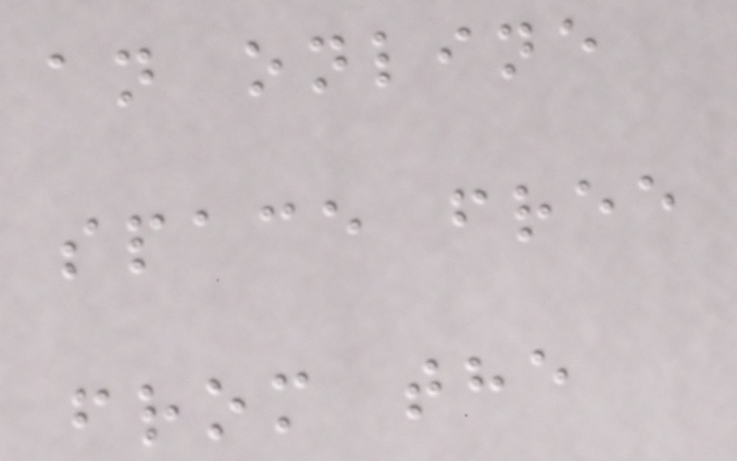an online
space free
from the
